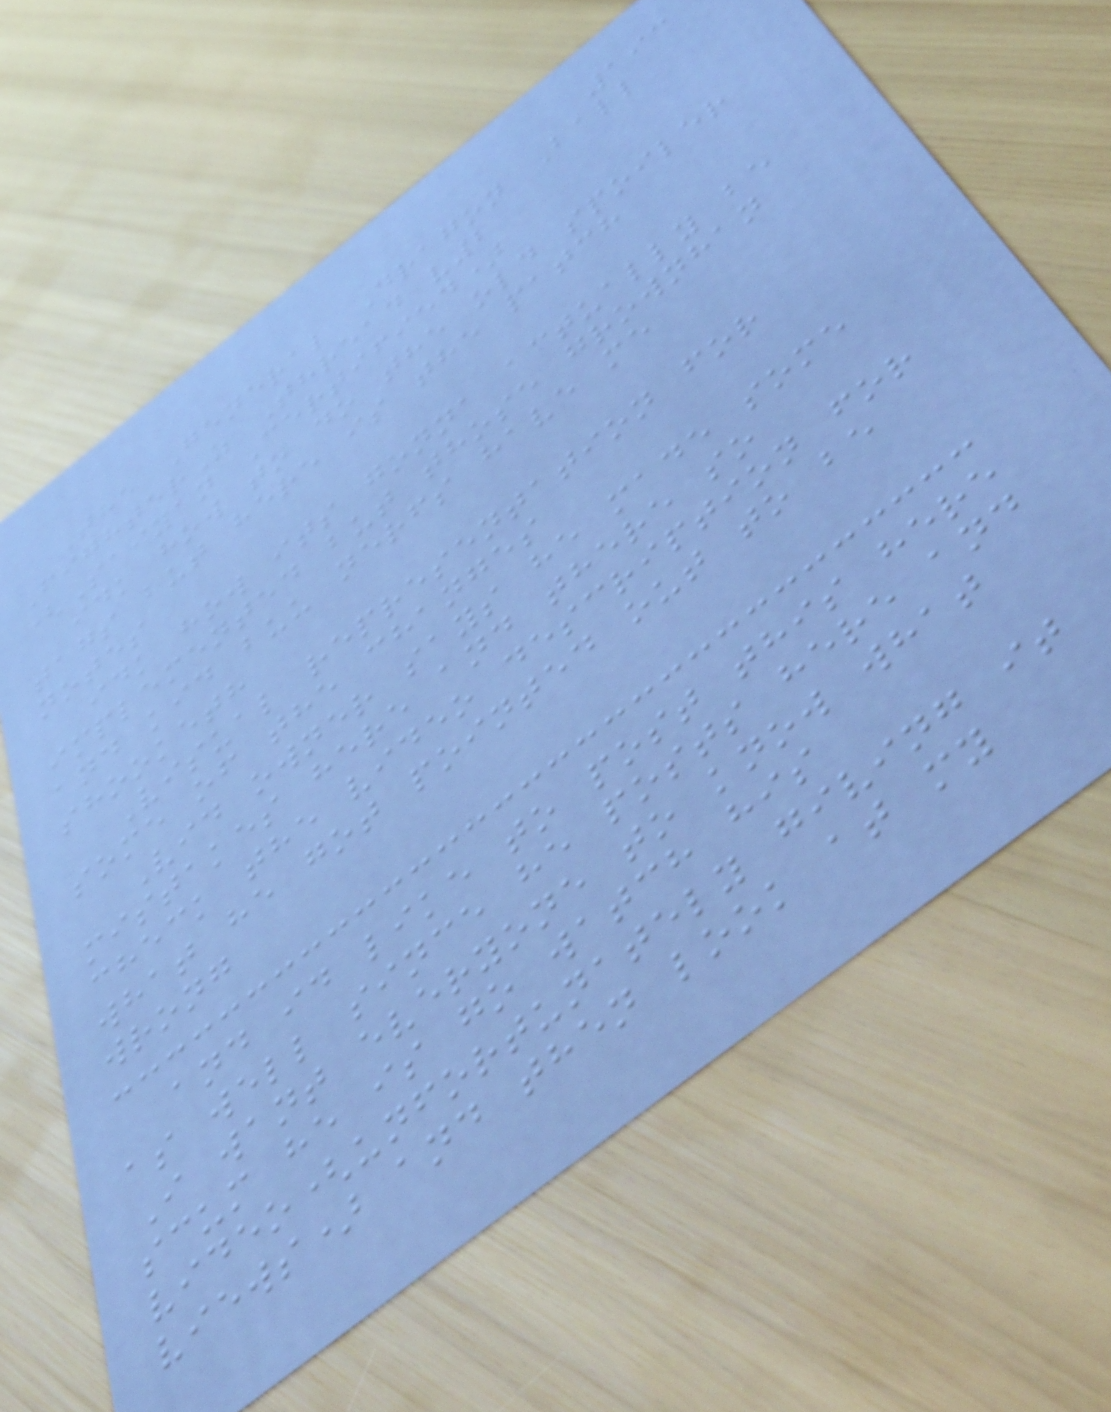193
The General Dragon Ball
FighterZ Thread v2
(Saiyan Certified)
idk how to do the old spoiler
tags but here is the patch
notes
idk how its gonna actually be
implemented but those grownhan
and kid buu nerfs have me
shooketh
Visual representation for
some of the changes
Vid owner says he made some
mistakes here and there so
check the video description for
what he got pointed out to be
wrong
and id like to post this here
as well since he posts here and
I want everyone to know what
scum he is go watch his
video(unfortunately giving it
views) and then look at my
